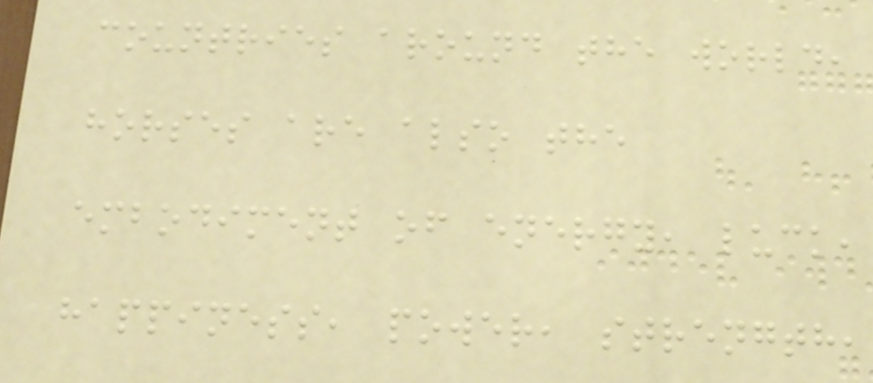countries around the world,
horses are also the
embodiment of energy, luck,
happiness, power, strength,
